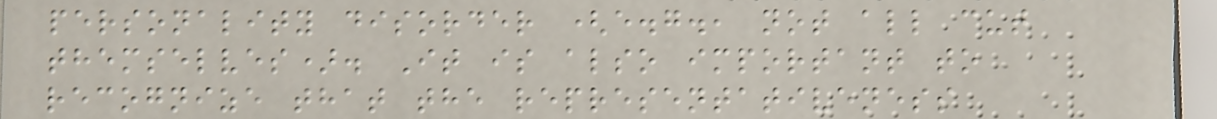personality disorder (e.g., not all cut
themselves). It is also important to
recognize that the representativeness
